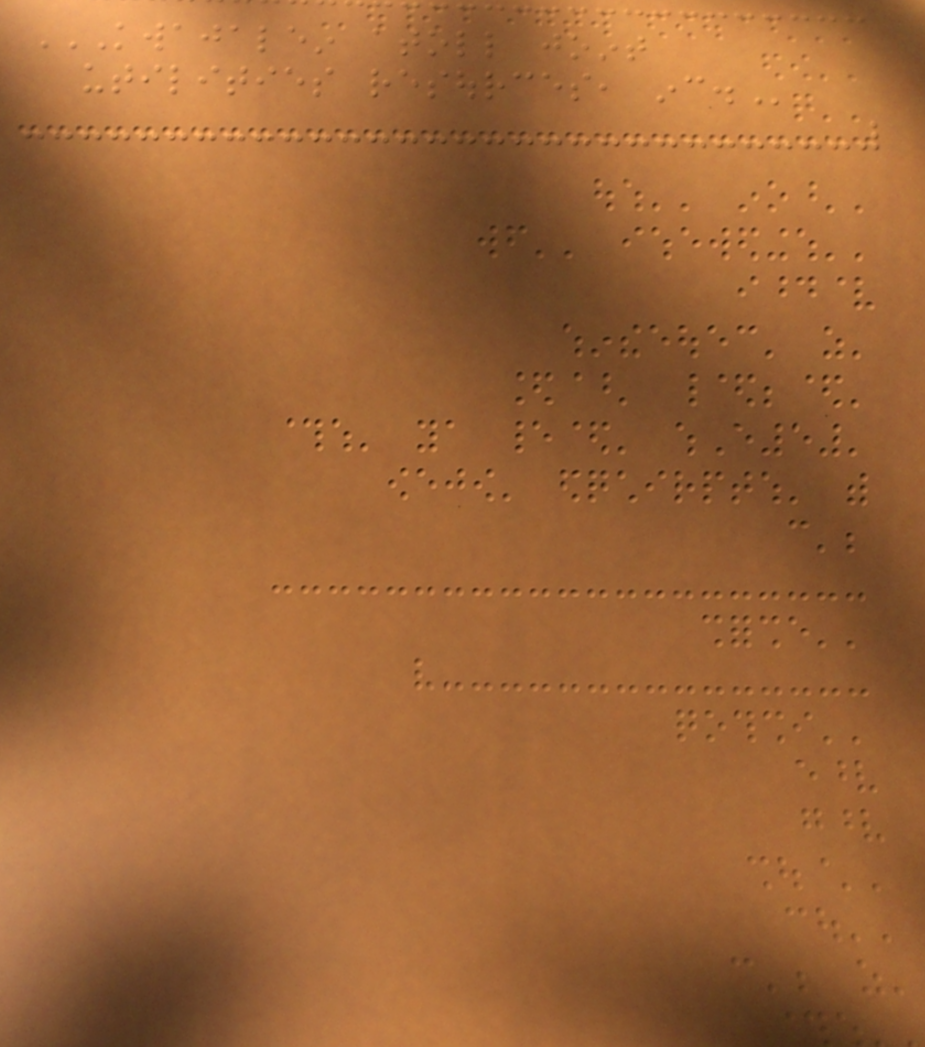KWAJALEIN ATOLL JOINT
UTILITIES RESOURCES, INC.
